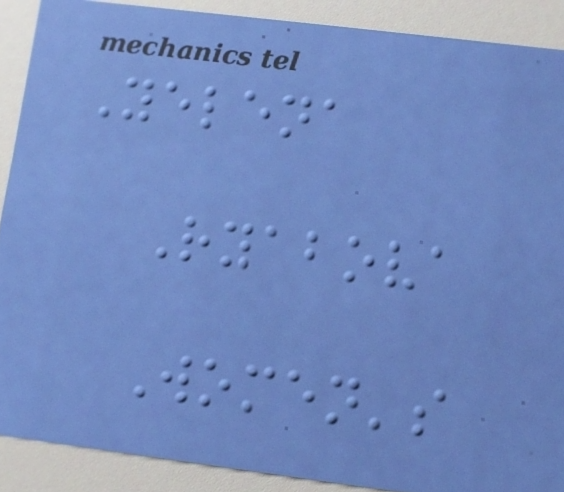Yelena
Ryabova
Women's
